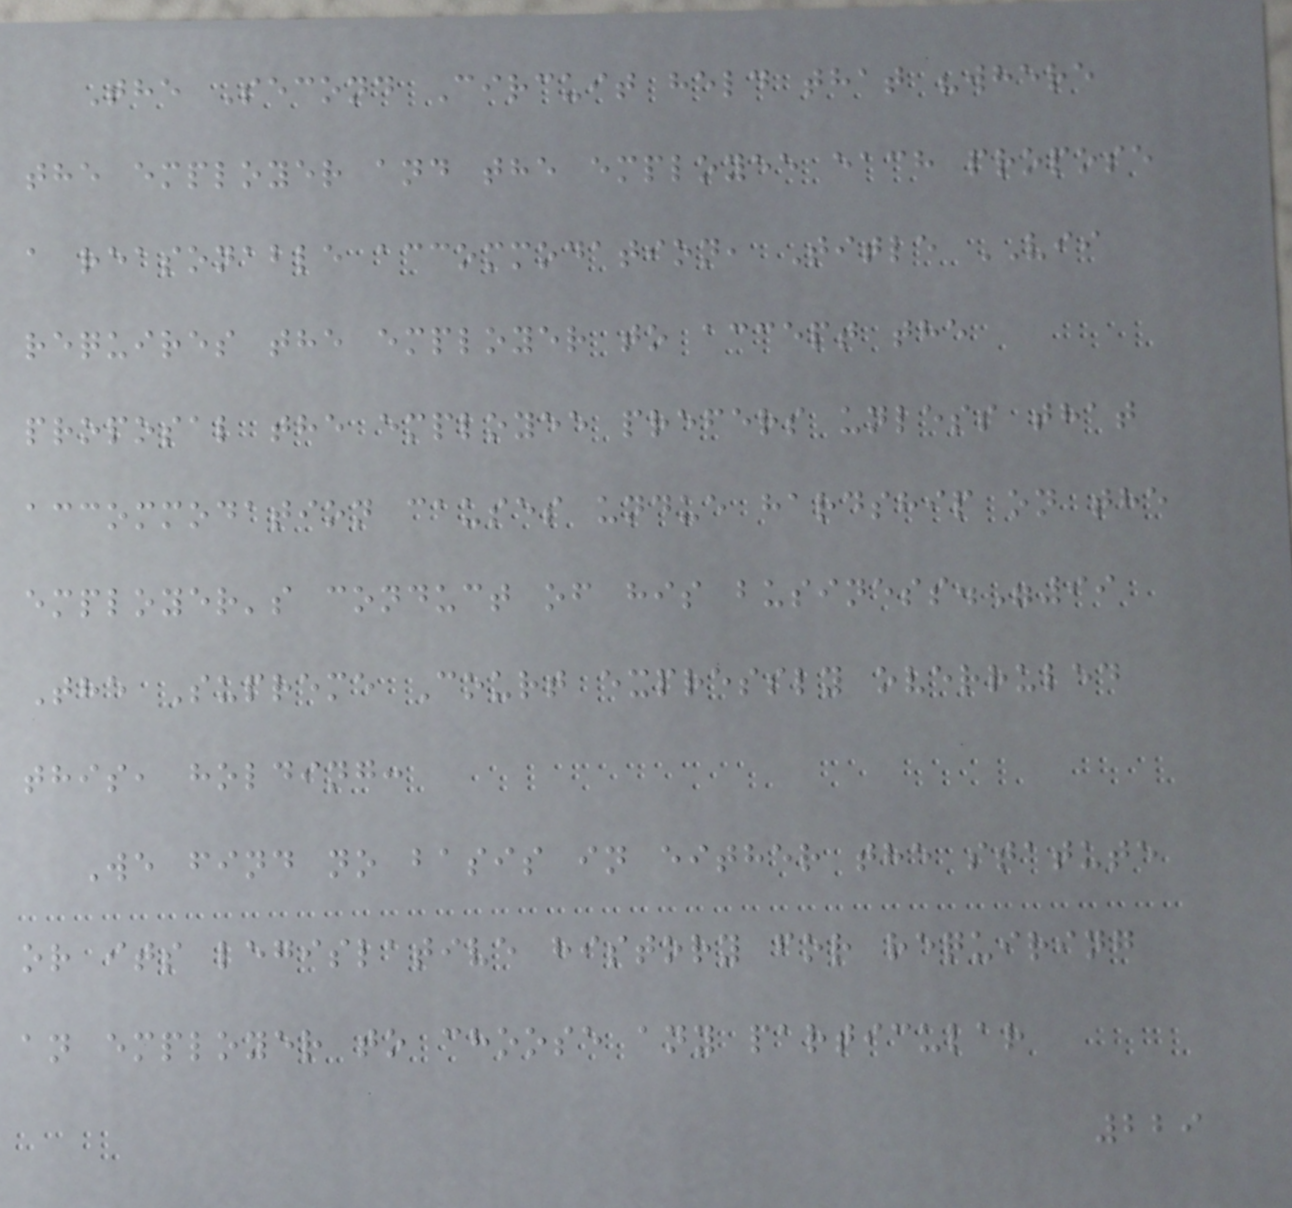The Second Circuit held that "where
the employer and the employee each propose
a reasonable accommodation, Title VII
requires the employer to accept the
proposal the employee prefers unless that
accommodation causes undue hardship on the
employer's conduct of his business."99
The Supreme Court expressly overruled
this, holding:
We find no basis in either the statute
or its legislative history for requiring
an employer to choose any particular
229
